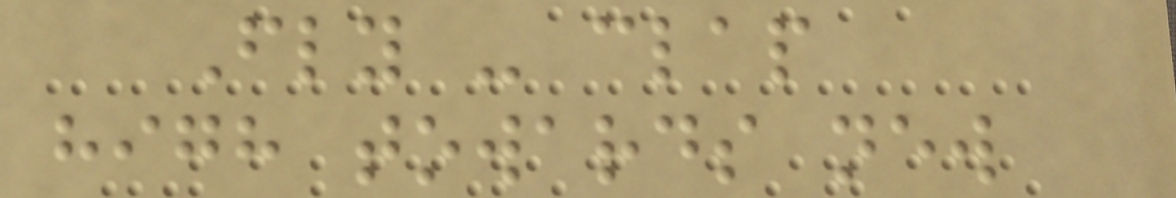Fly - clap
high towards new
